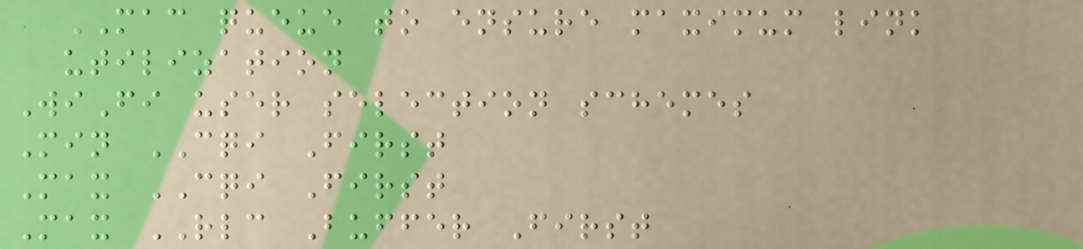MAC queue to ensure maximum link
utilization
WiFi user selection schemes
Min CQI First
Max CQI First
Max RLC Buffer First
